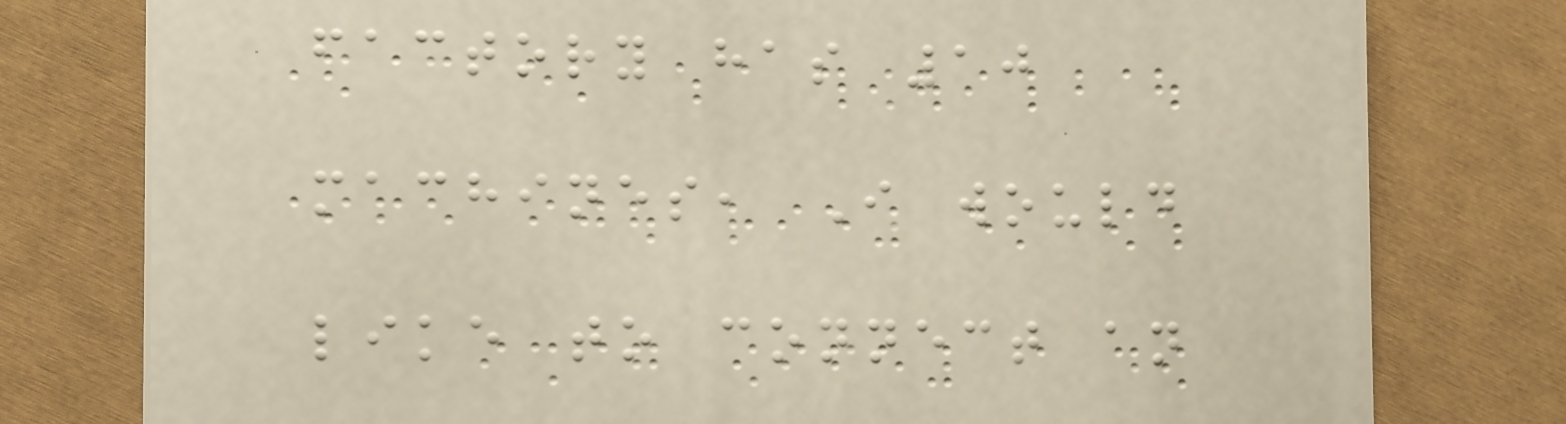factory has 10
machines, I would
like to connect an
